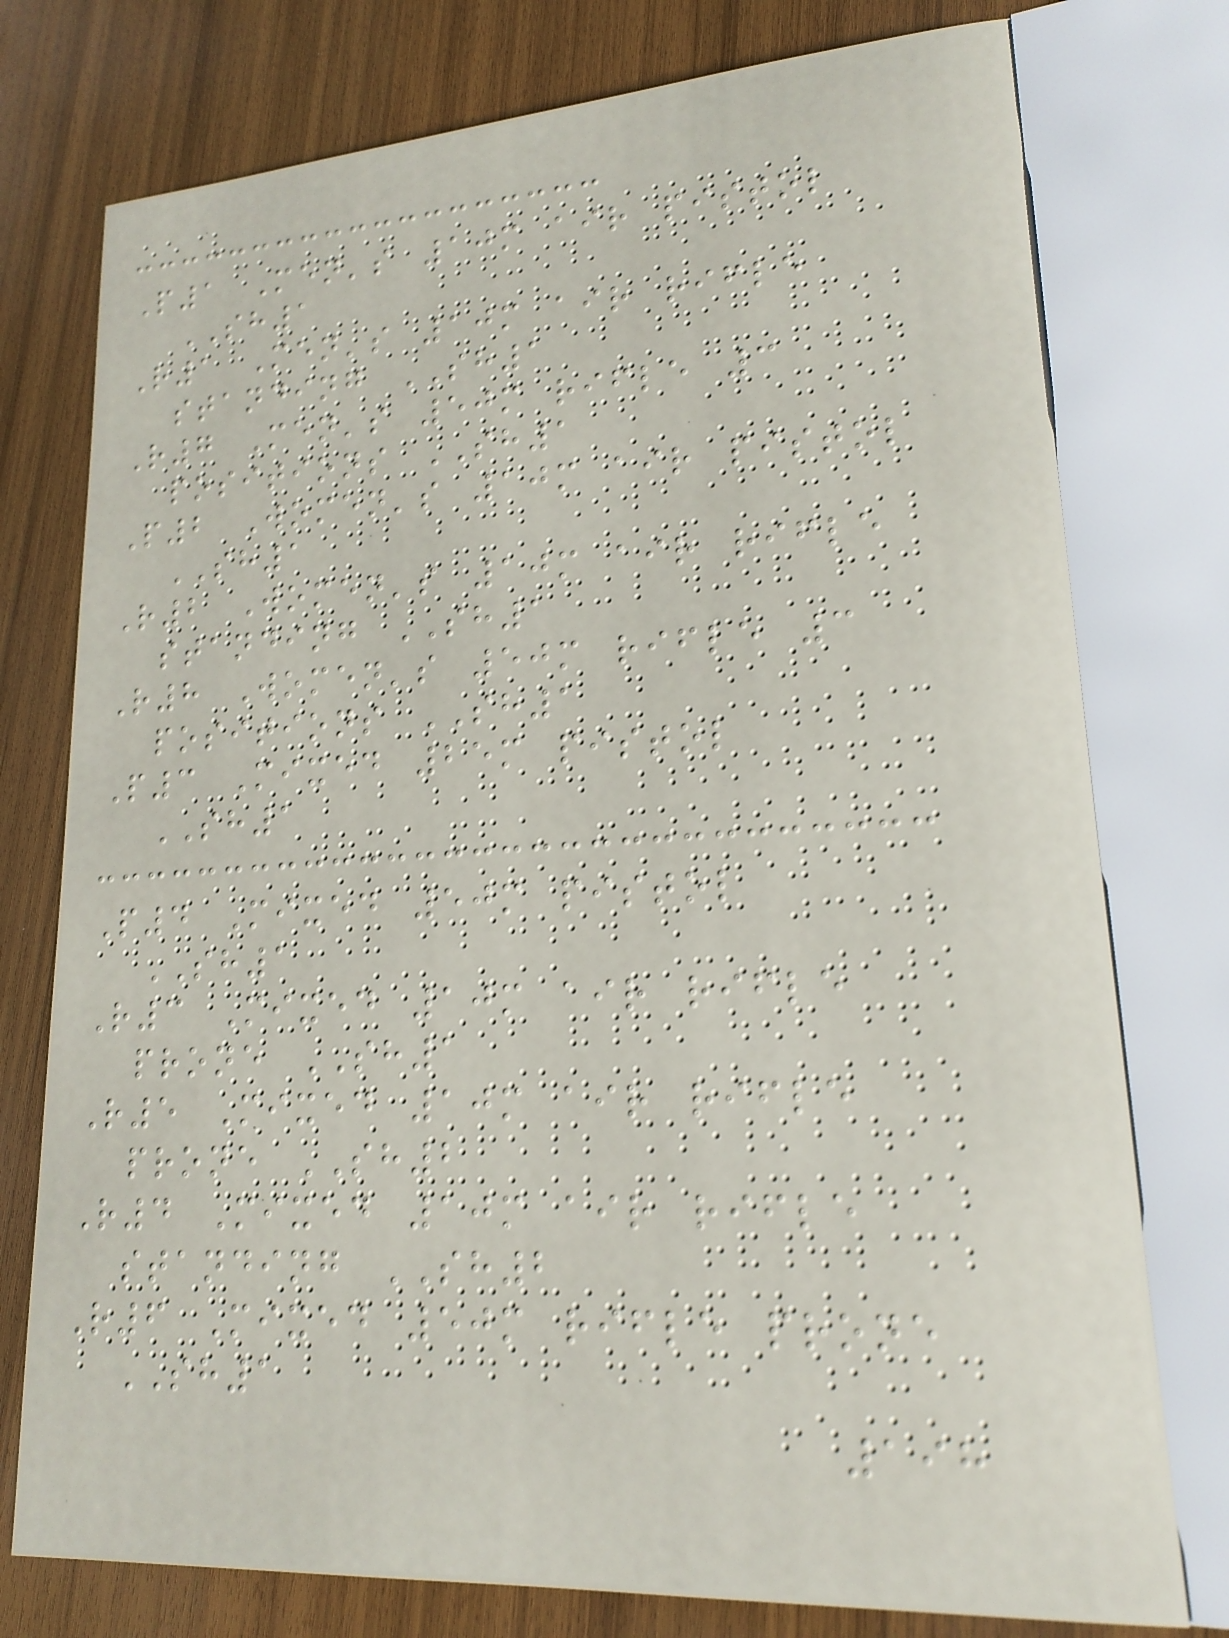P1 Men's 10m air pistol
SH1
R1 Men's 10m air rifle
standing SH1
R7 Men's 50m rifle 3
positions SH1
P2 Women's 10m air pistol
SH1
R2 Women's 10m air rifle
standing SH1
R8 Women's 50m rifle 3
positions SH1
P3 Mixed 25m pistol
SH1
P4 Mixed 50m pistol
SH1
R3 Mixed 10m air rifle
prone SH1
R5 Mixed 10m air rifle
prone SH2
R4 Mixed 10m air rifle
standing SH2
R6 Mixed 50m rifle prone
SH1
198
